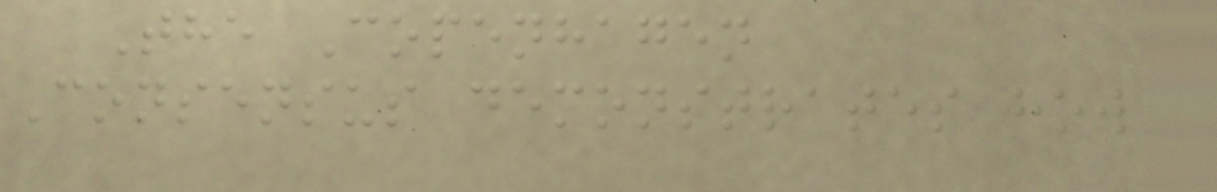The Copenhagen
Consensus demonstrates how
